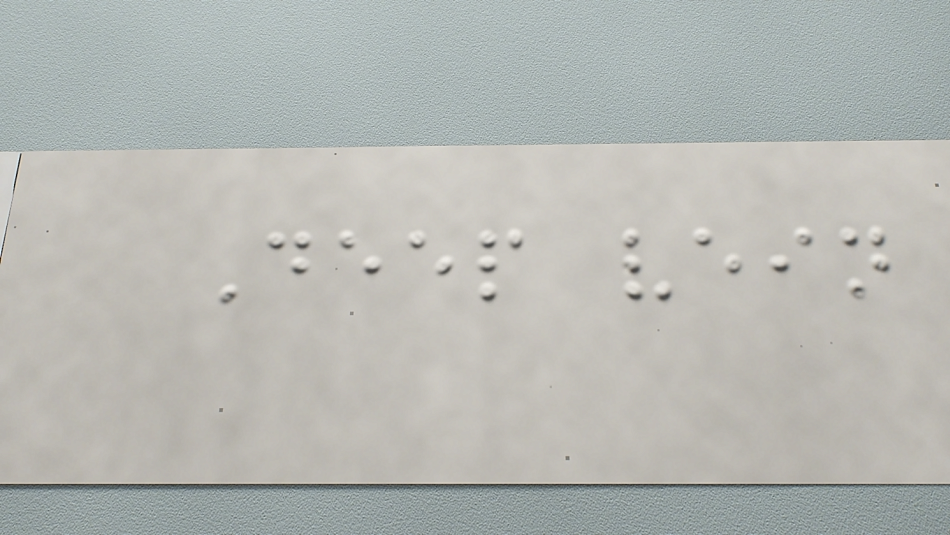Deep vein
